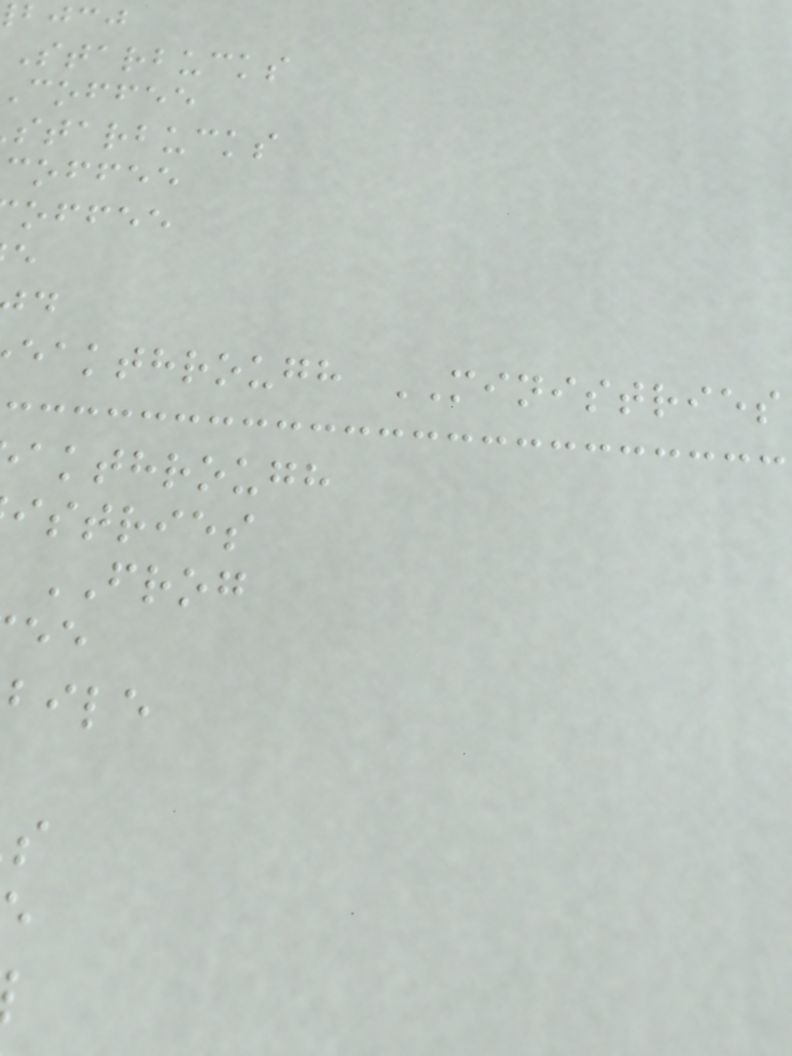bjcj
starbucks
coffee
starbucks
coffee
offee
eakthrough MINISTRIES
akthrough
istries
FROG
bile
